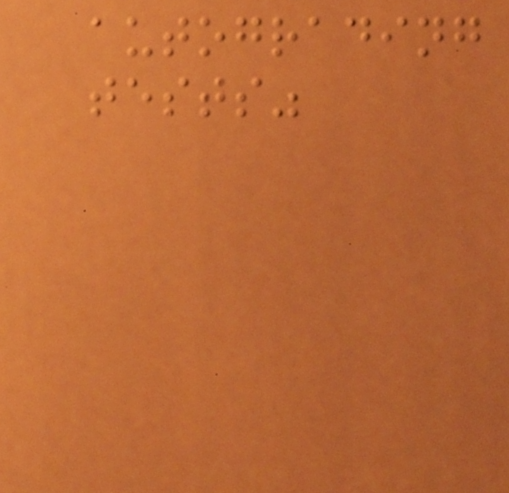autograding
tests"
